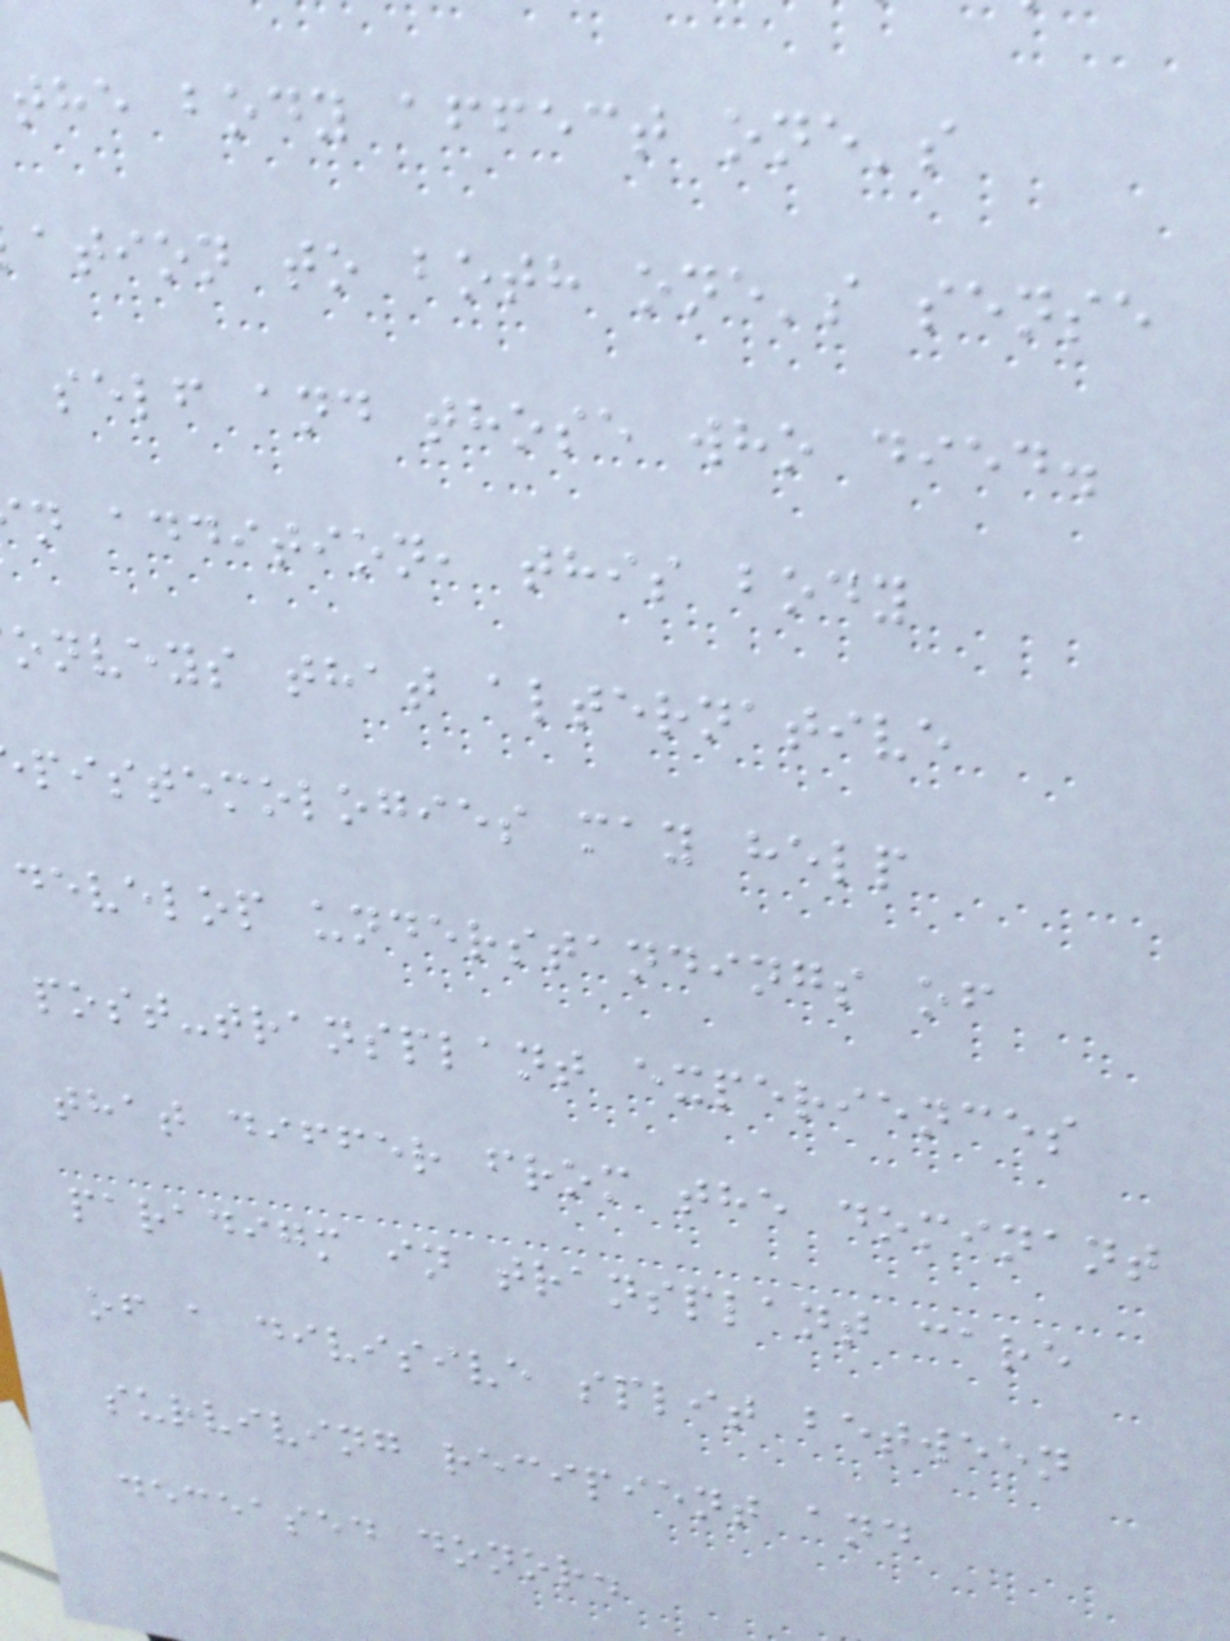the body affect one's
ation to both one's sense
self and those who died.
n addition, this body
onveys that alternative
pistemologies may help
develop understandings of
post-transplant experiences
that differ from the dominant
paradigm in transplant care
of a divisive split between
surviving recipient and
deceased donor.
